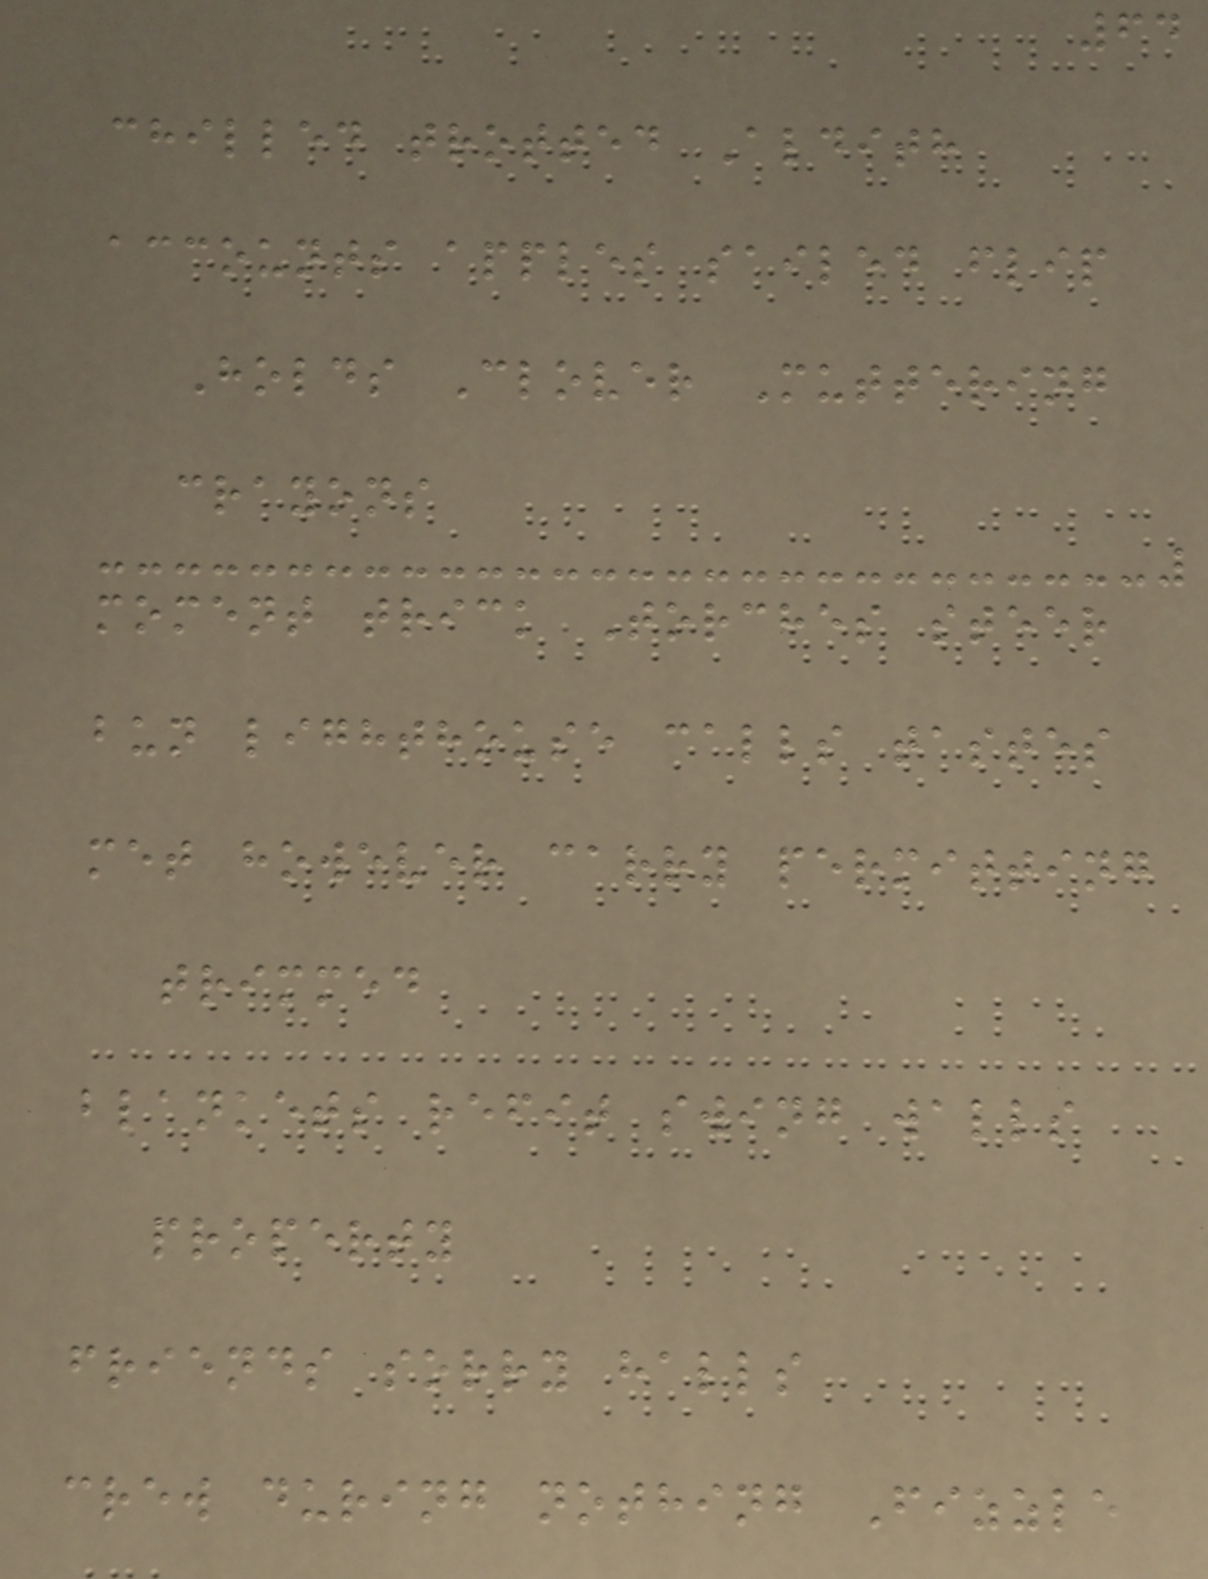64
chilled trotted Aldith
accounts apples sailed flip
Holds Clover Muttering
crayons
moment trick Torches steer
bun lighthouse calls tastes
met however carry permitting
trimmed
blankets refit swing walls
property
friends sorry halls
crew during nothing Fizzle
